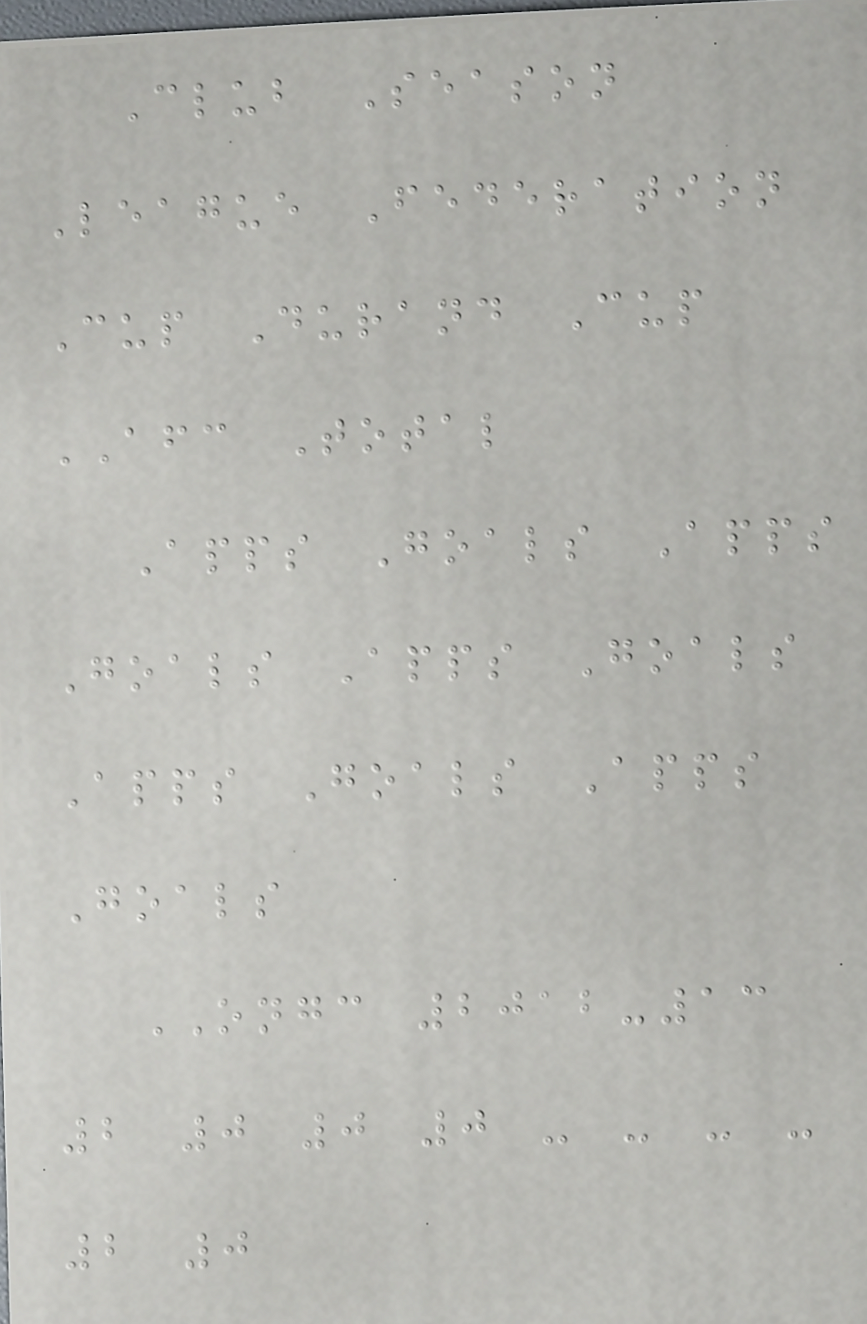Club Season
League Federation
Cup Durand Cup
AFC Total
Apps Goals Apps
Goals Apps Goals
Apps Goals Apps
Goals
ONGC 2012-13
2 0 0 0 - - - -
2 0
